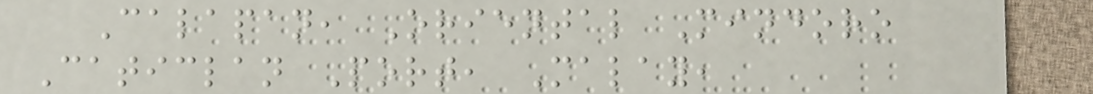Calapan, Oriental Mindoro
Caticlan Port, Malay,
